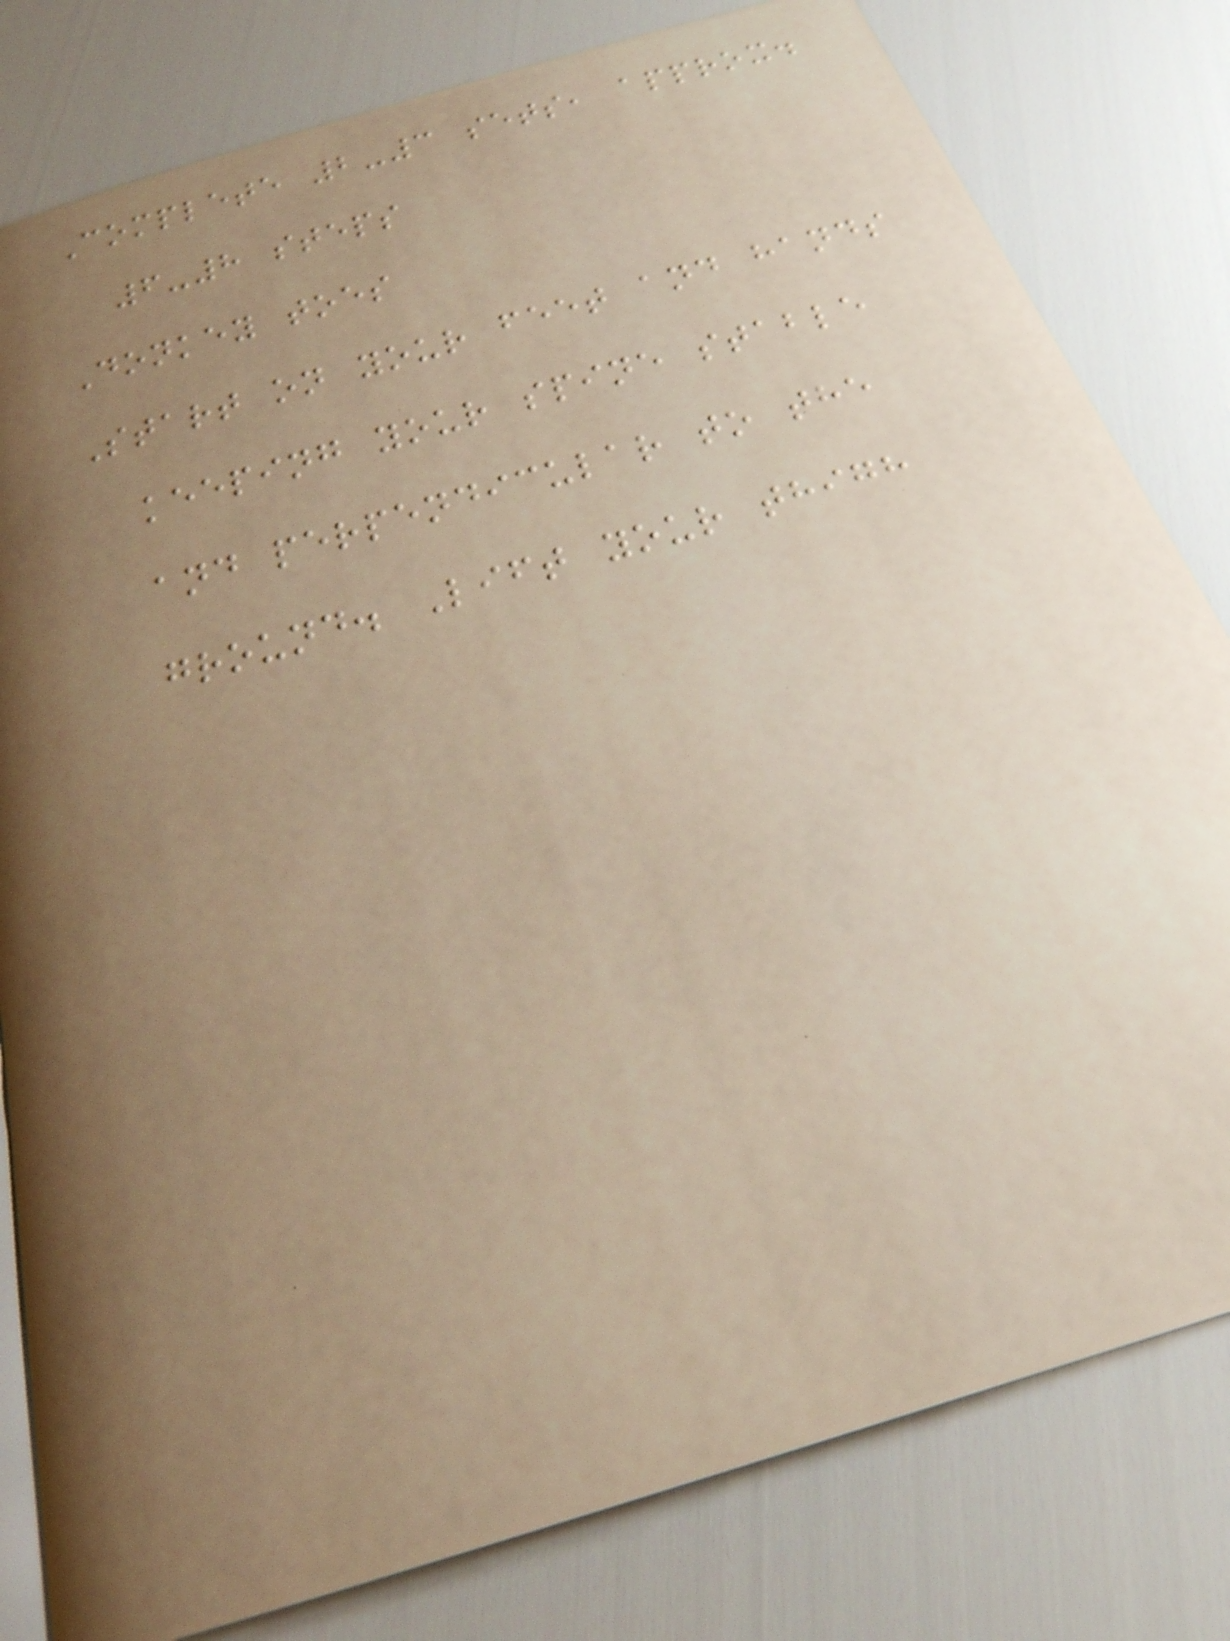Complete 2-3 sets, approx.
6-8 steps
Donkey toes
Start on your feet and hands
keeping your spine stable
and perpendicular to the
ground. Lift your thigh
